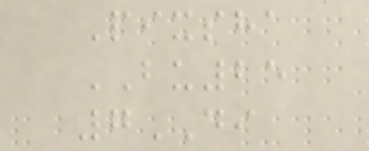Pixsha
BU25
7DI
